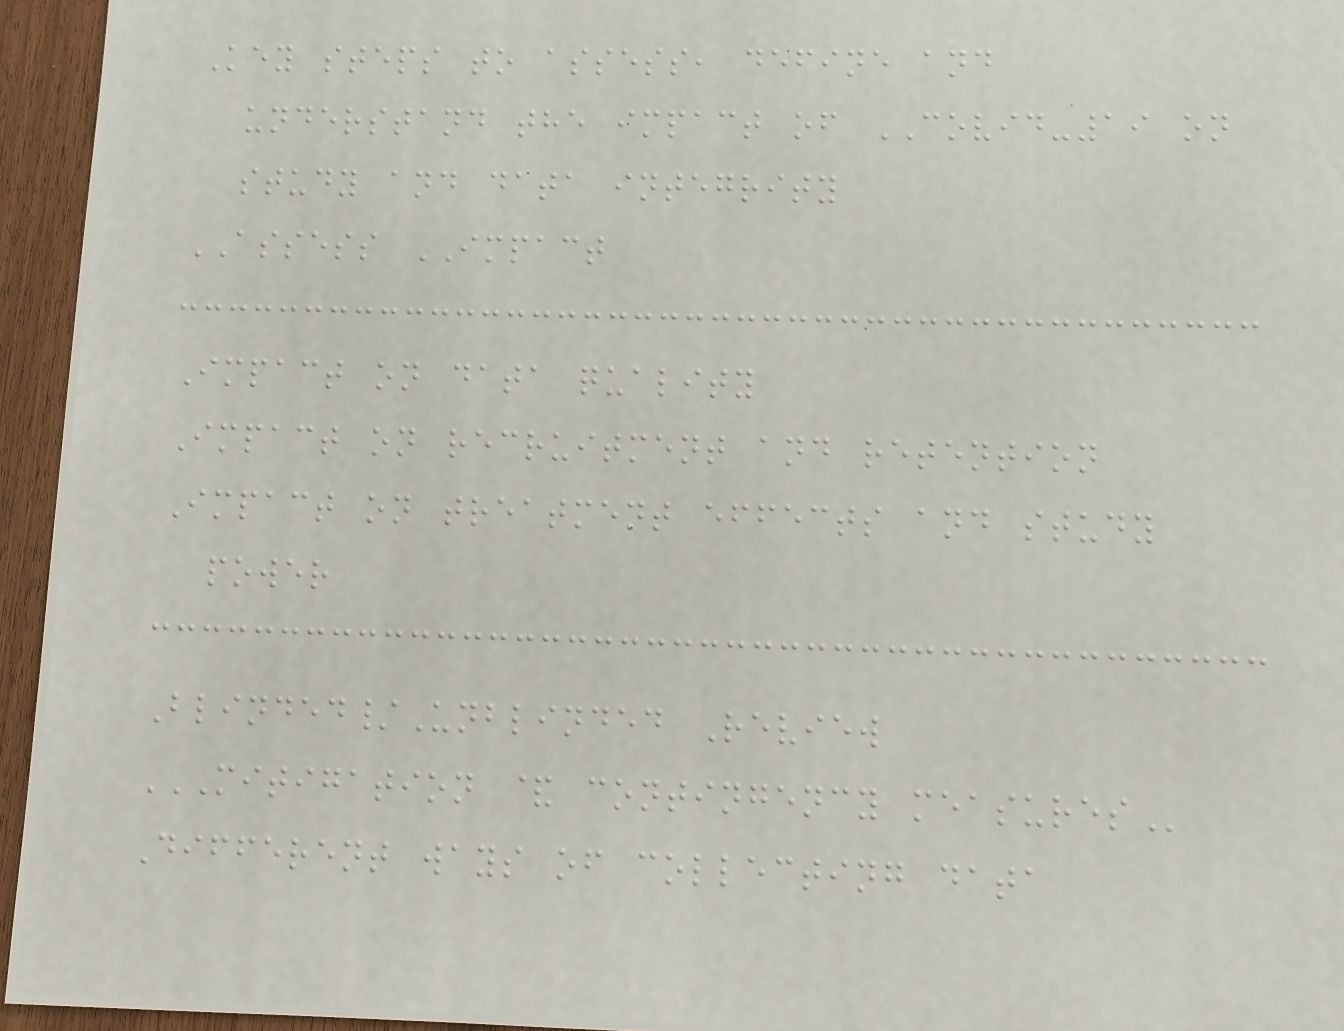Key steps to assess, define and
understand the impact of COVID-19 on
study and data integrity
ASSESS IMPACT
Impact on data quality
Impact on recruitment and retention
Impact on treatment effects and study
power
Blinded/Unblinded Review
MITIGATION & CONTINGENCY MEASURES
Different ways of collecting data
